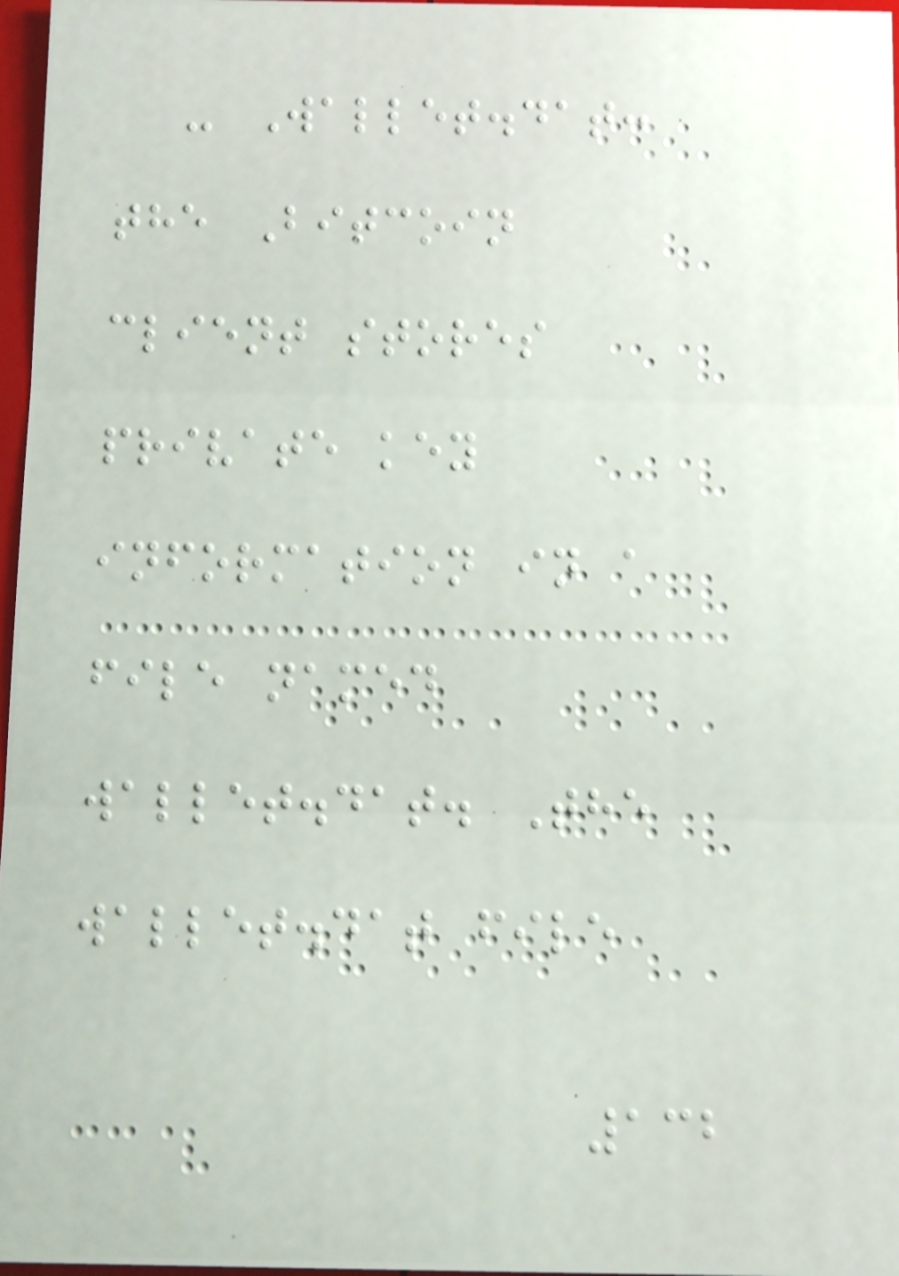- Wallet.dat:
the Bitcoin
client stores
private key
information in a
file named
wallet.dat. The
wallet.dat file
132
